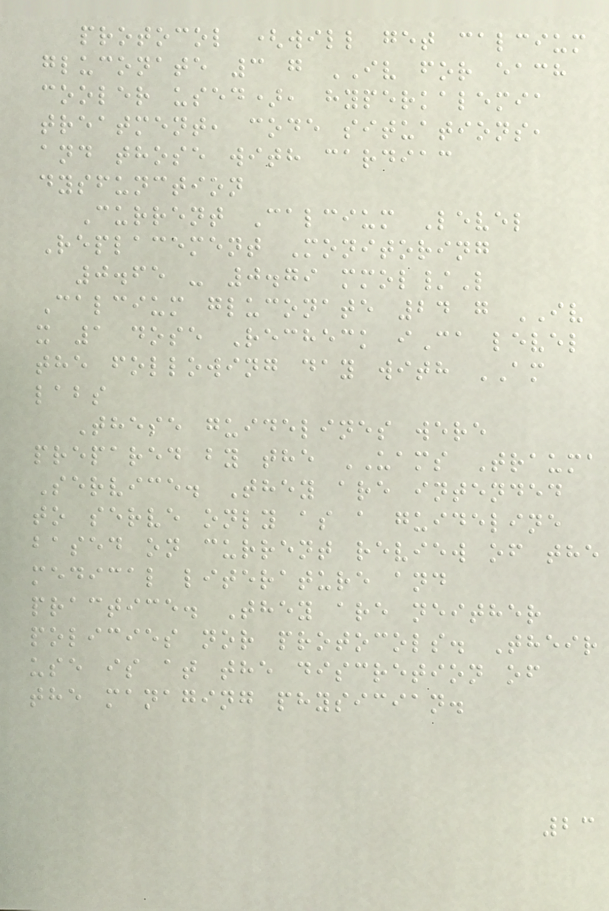protocol (will get calcium
gluconate 3 g IV for each
cooler used), hyperkalemia
treatment, code situations,
and those with cardiac
dysfunction
Current Calcium Level
Replacement Monitoring
0.65 - 0.79 mmol/L
Calcium gluconate 24 g IV
x 1 dose Recheck iCa level
the following day with AM
labs
These guidelines were
prepared by the UAMS Trauma
Service. They are intended
to serve only as a guideline
based on current review of the
medical literature and
practice. They are neither
policies nor protocols. Their
use is at the discretion of
the managing physician.
23
